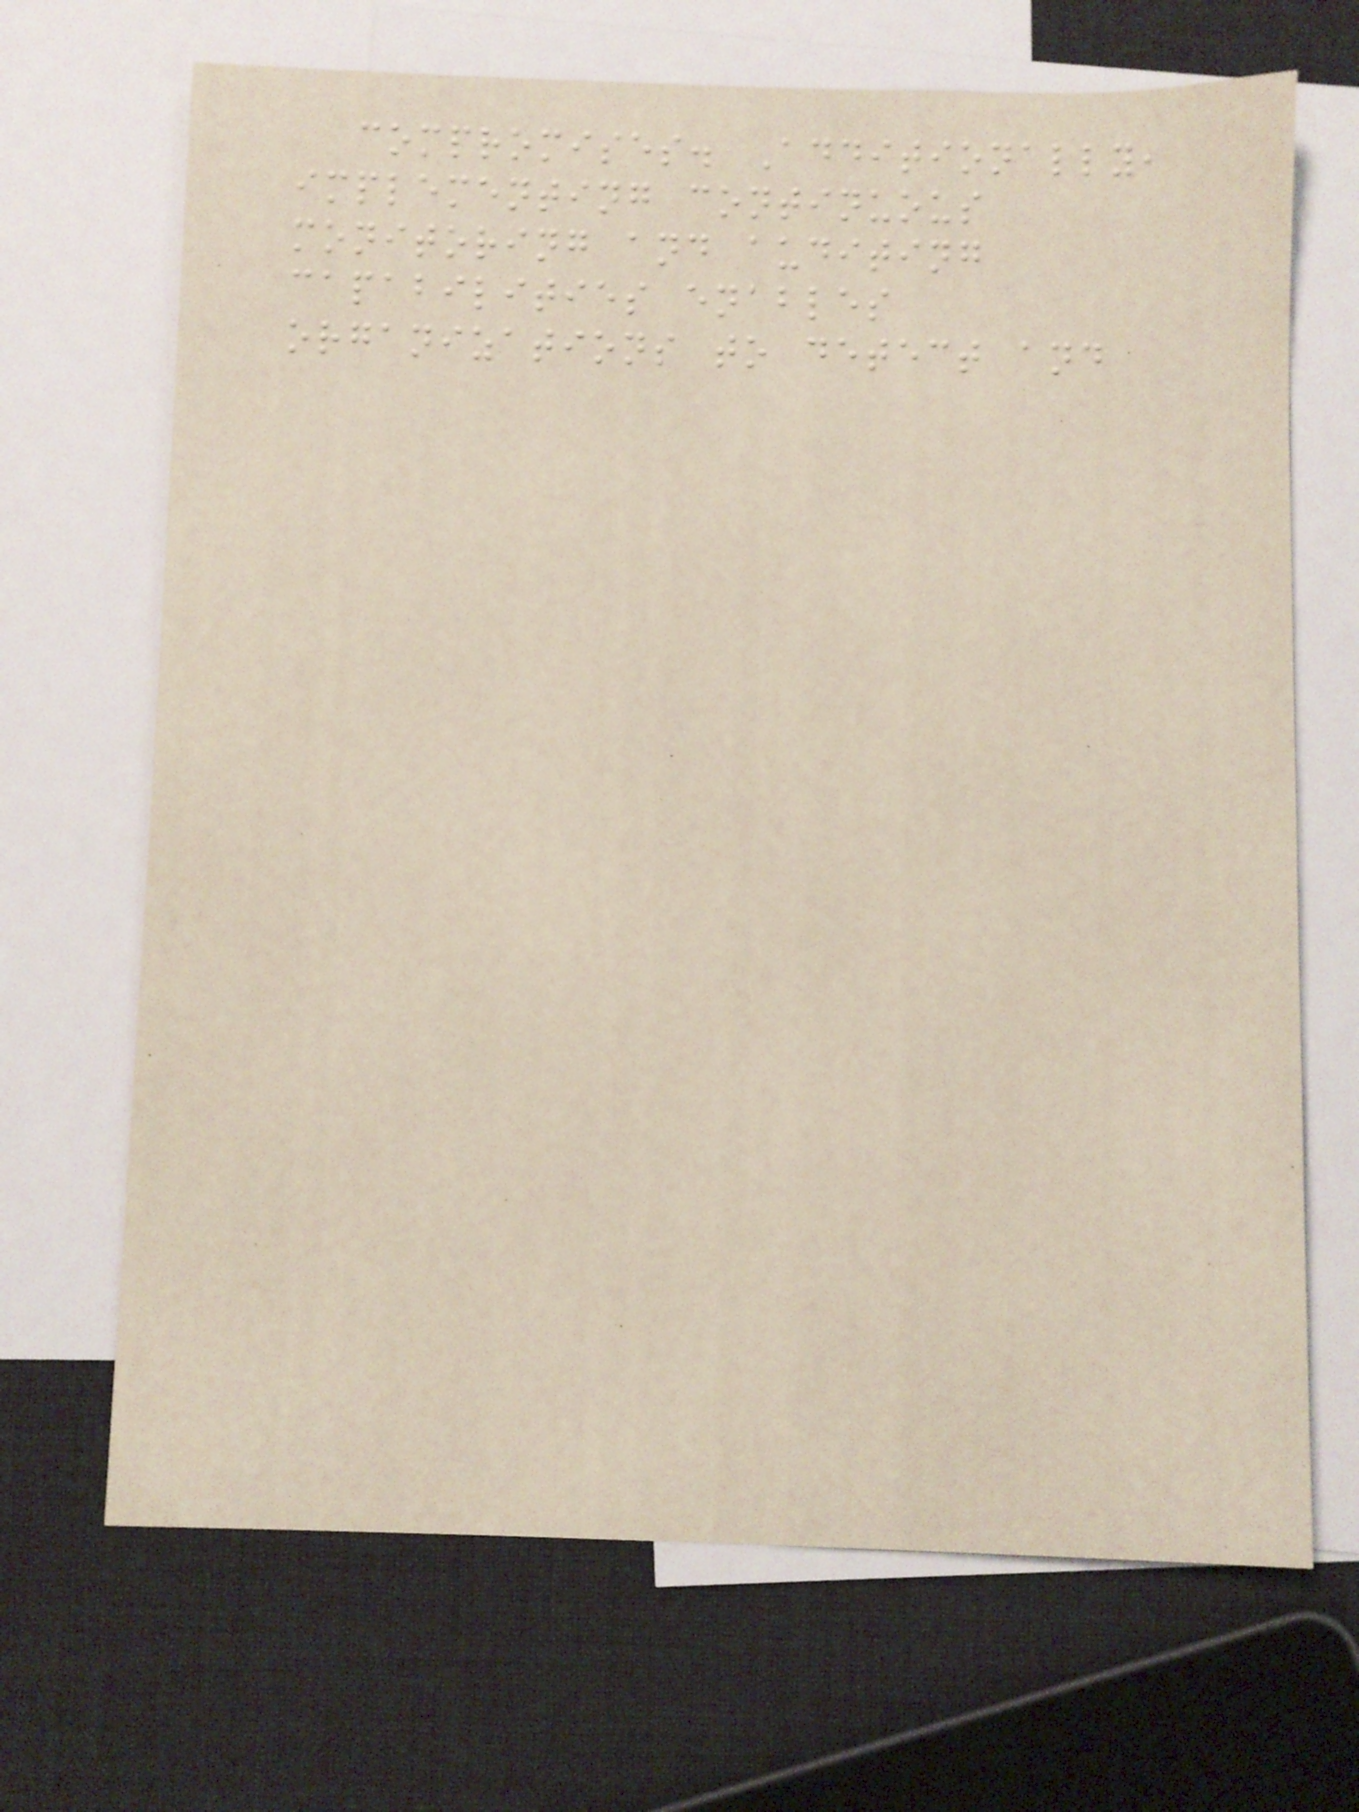compromises. Additionally,
implementing continuous
monitoring and auditing
capabilities enables
organizations to detect and
